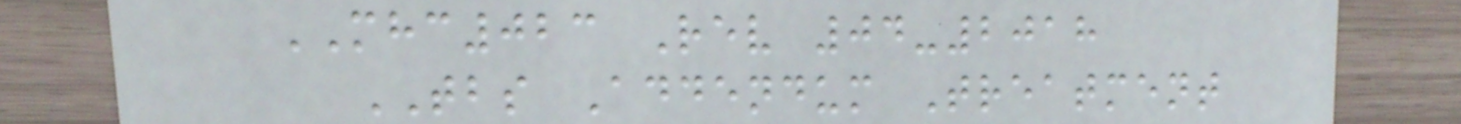MHC023 Rev 04-2018
TBS Addendum Treatment
